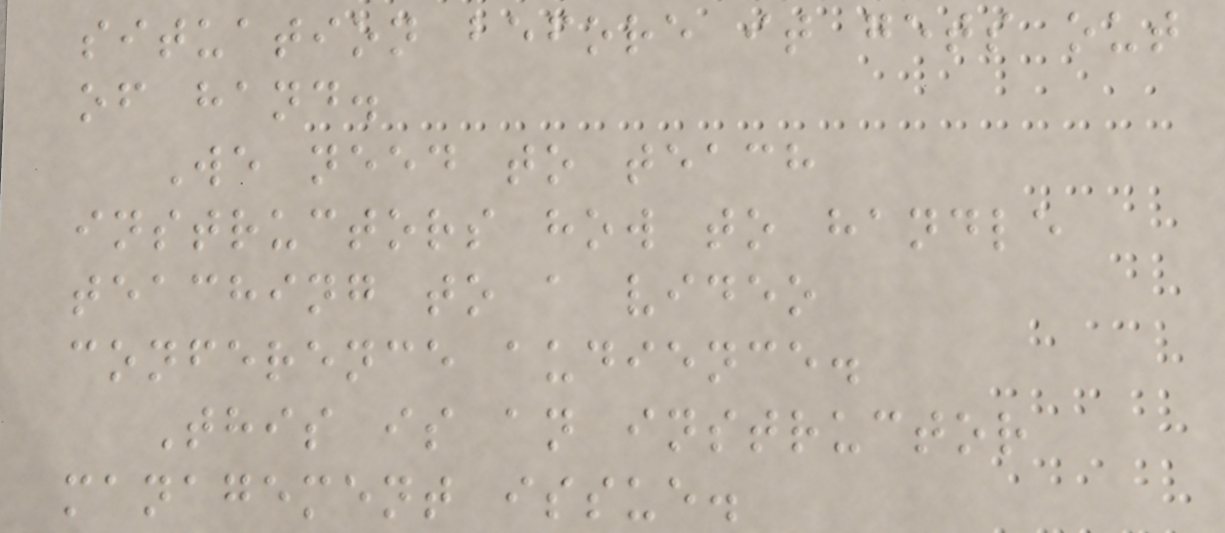situation before it gets out
of hand.
We need to teach
instructors how to handle
teaching to a video
conference audience.
This is an instructor
management issue.
